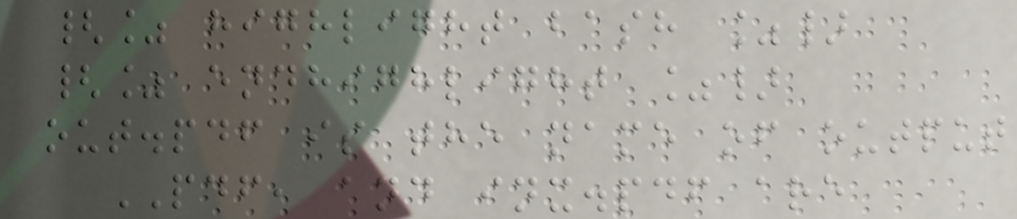{% highlight bash %}
{% endhighlight %}
out.pdf is the name of output
PDF, and inx.pdf are
